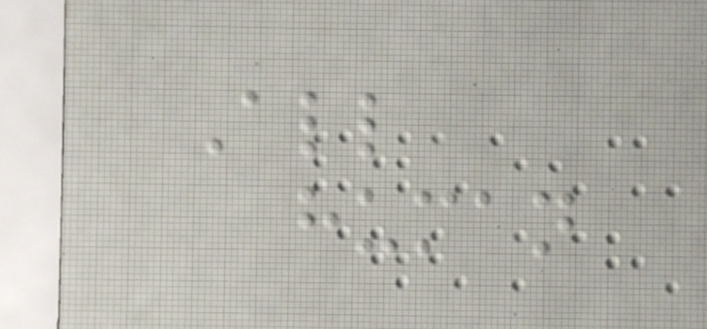All
human
